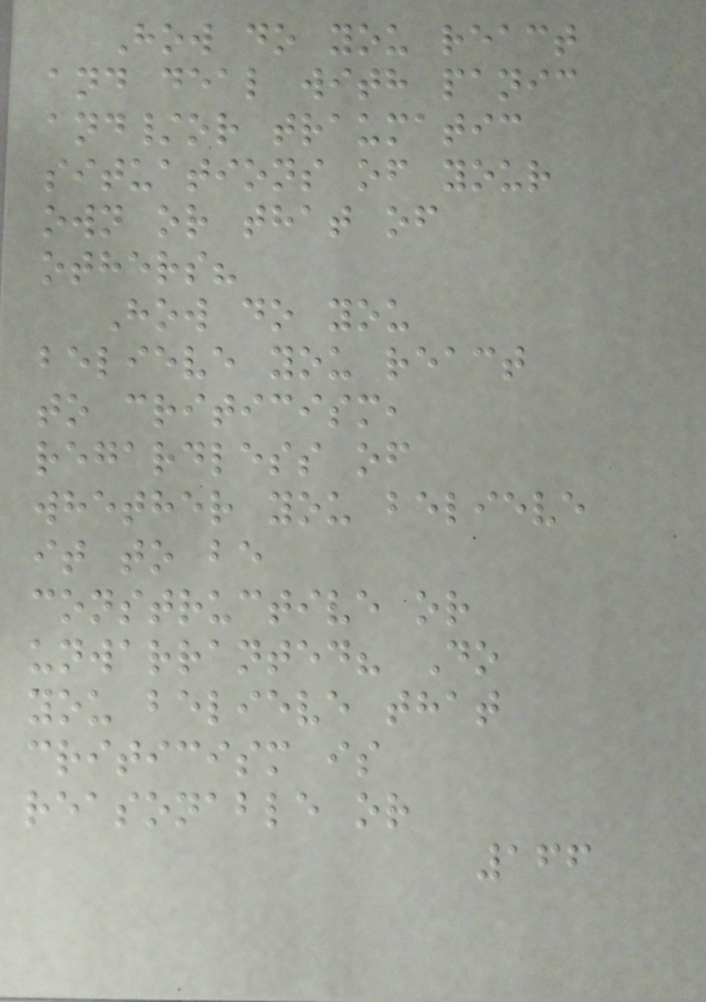How do you react
and deal with panic
and/or traumatic
situations of your
own or that of
others?
How do you
believe you react
to criticism,
regardless of
whether you believe
it to be
constructive or
unwarranted? Do
you believe that
criticism is
reasonable or
166
